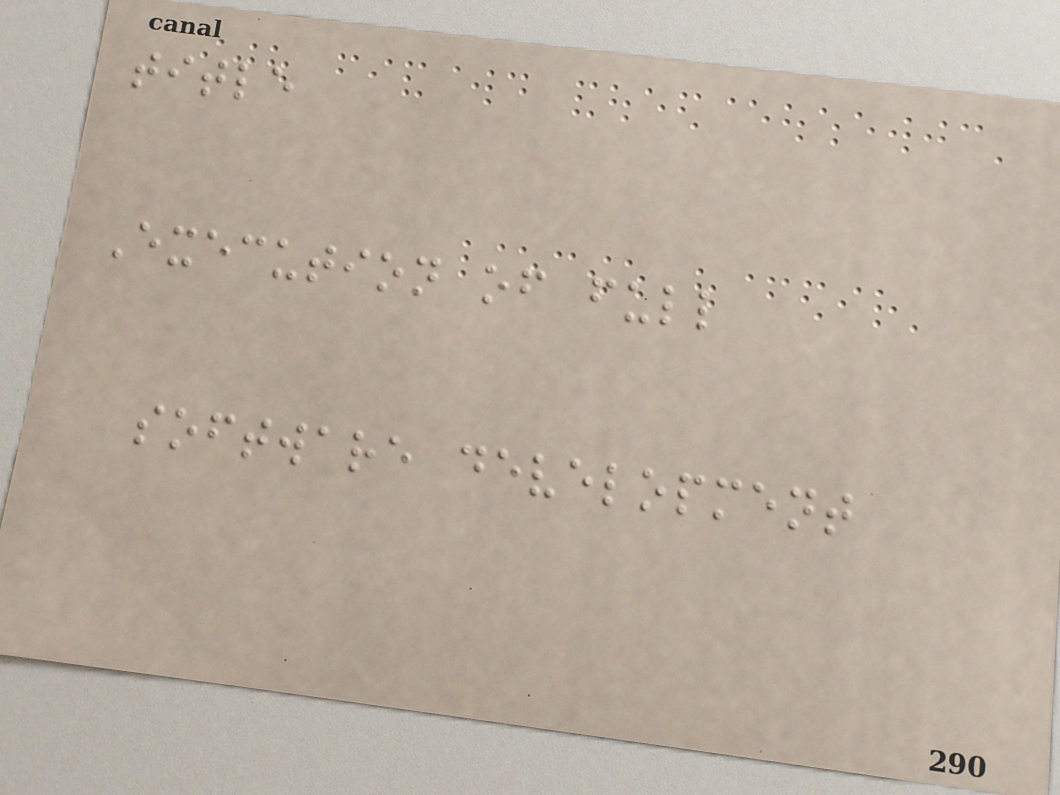title
Execution of full
software development
